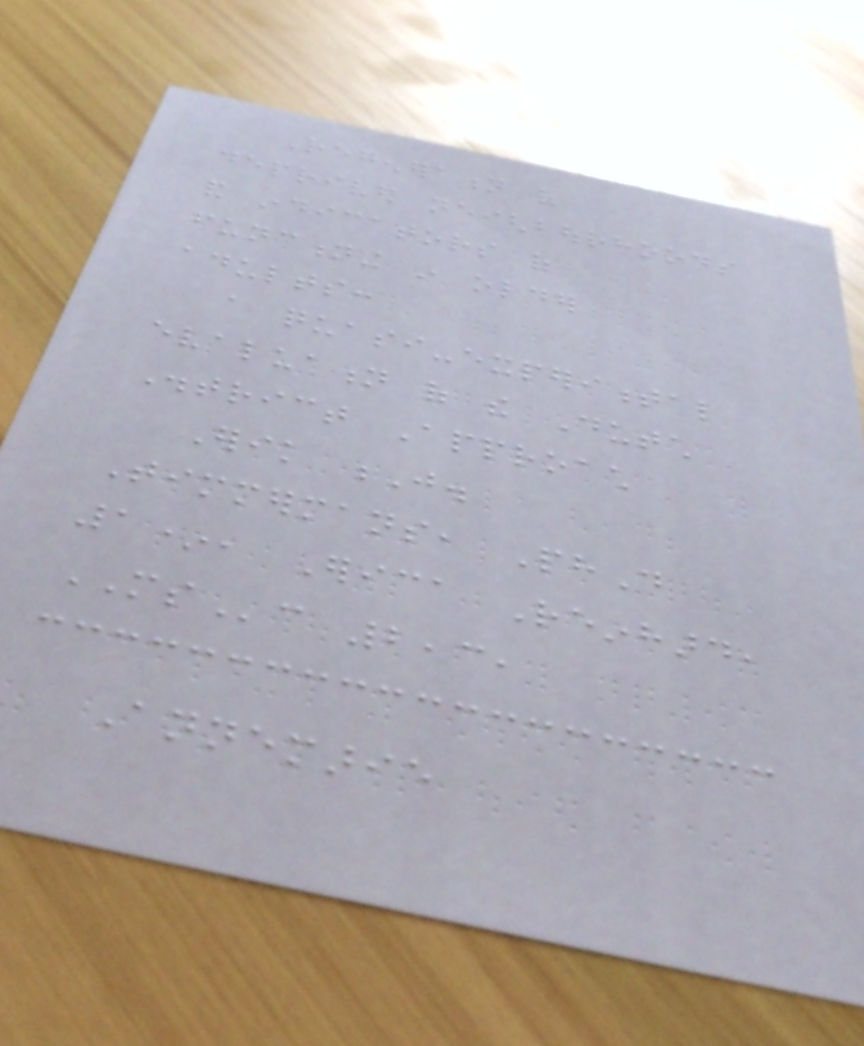Regeneration of
deprived neighbourhoods
and indicators of
functioning in older
adults:
a quasi-experimental
evaluation of the Dutch
District Approach
Erik J.
Timmermans, PhD
1*, Erica Reinhard,
MSc 2,3,
Annemarie
